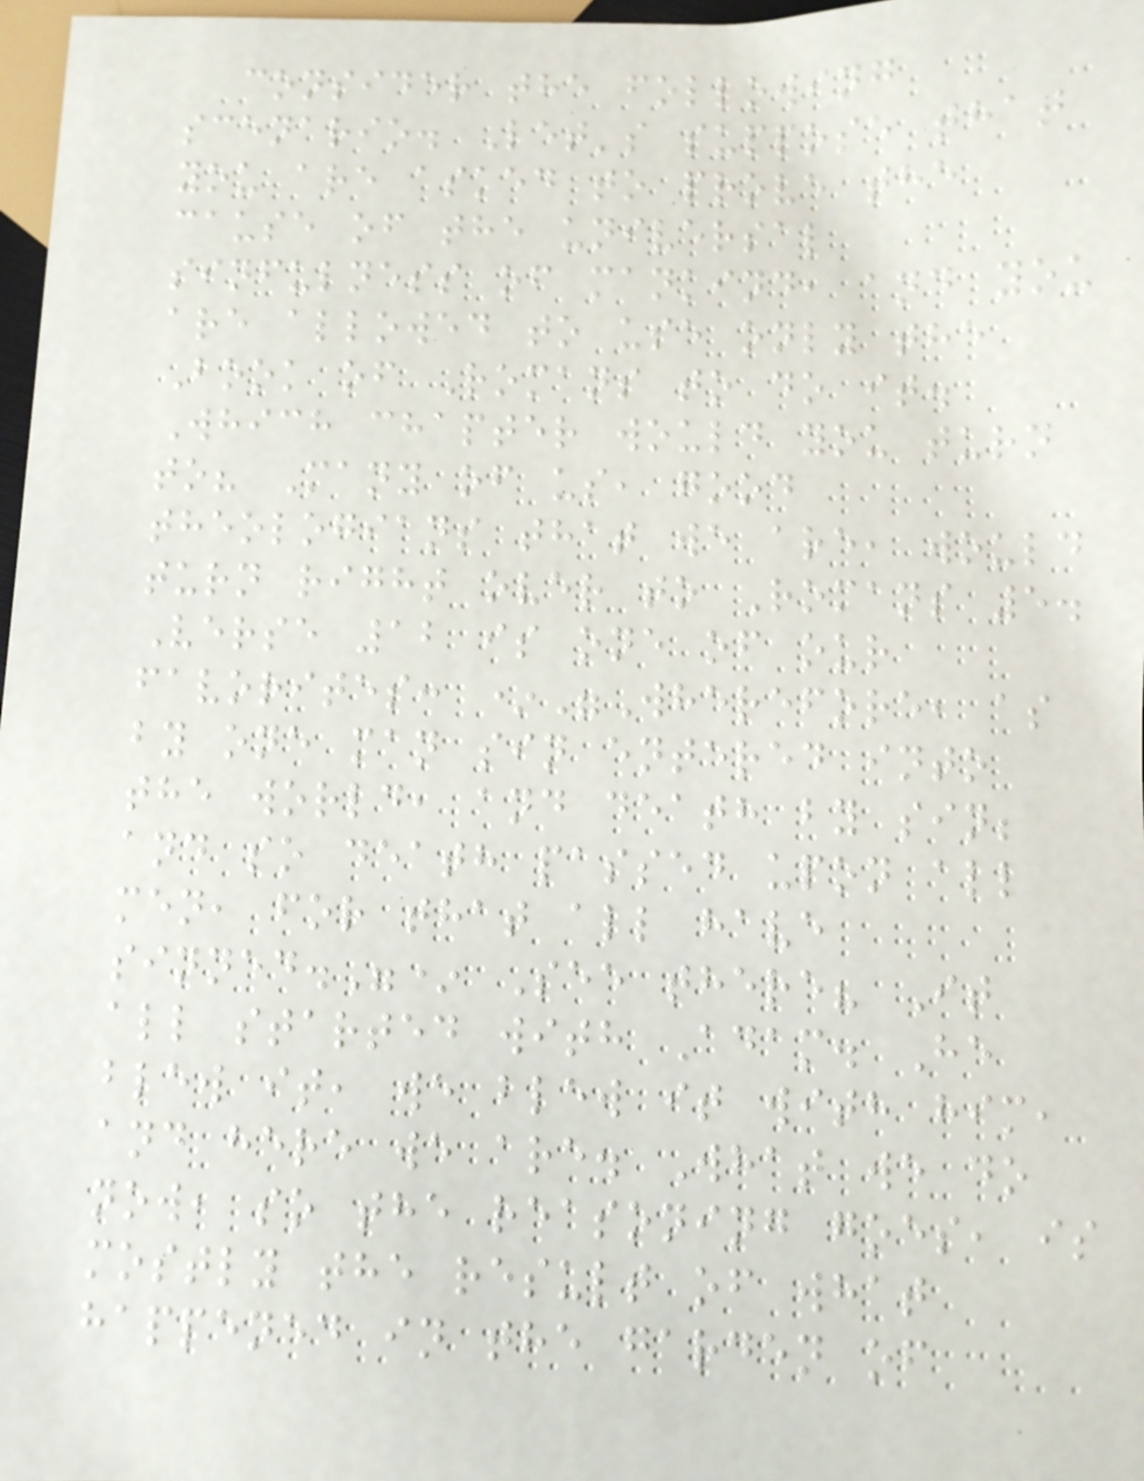consider the following
scenario. Let's suppose that
you are asked to prove the
cause of the universal
sinfulness of mankind, and you
are allowed to use only the
Book of Romans to do it.
Which chapter would you turn
to? Many of us, good
theologians that we are, would
turn right over to Romans 5.
Verse 12 is one of our
favorites: *"Wherefore, as
by one man sin entered into
the world, and death by sin;
and so death passed upon all
men, for that all have
sinned."* See there? It
all started with Adam. He
blew it, we blew it with him,
and here we are. What we do
now, so the reasoning goes, is
mostly the result of what
happened in the garden of
